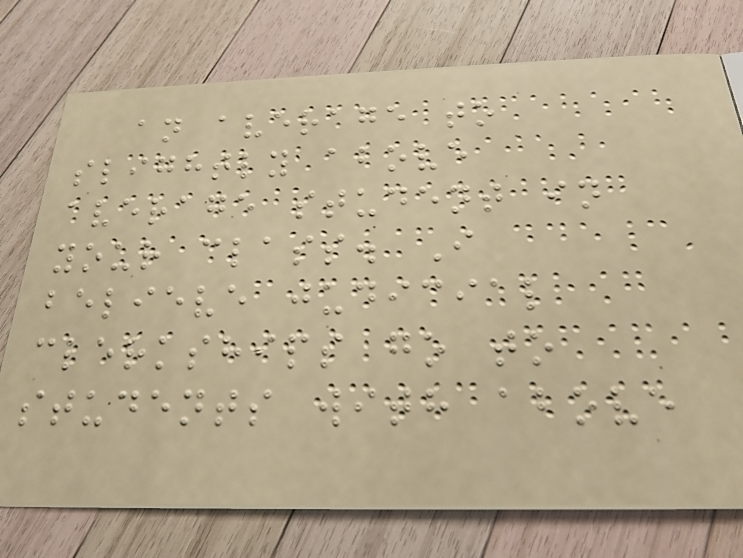an average to
slightly above
average student in
your class. I
believe judicial
clerkships go to
students with above
